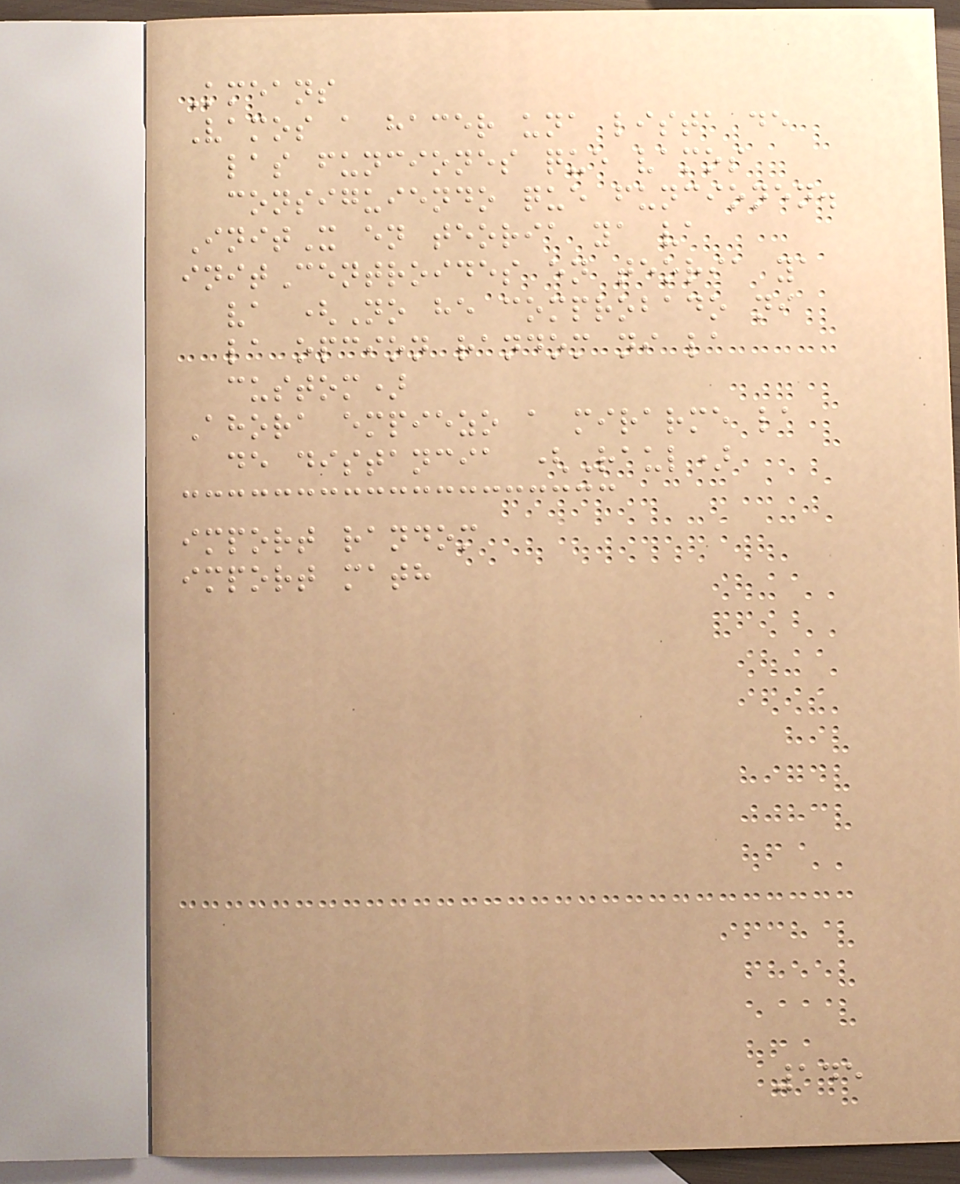Kmeans
Vamos a hacer una lista de
las funciones que vamos
consiguiendo que funcionen.
InitX en teoria ya va
initCentroides en teoria ya
va (No he comprobado ni
la opcion random ni la
custom)
Ahora empiezo a mirarme la
de distancia (Raul)
import random
import math
145
